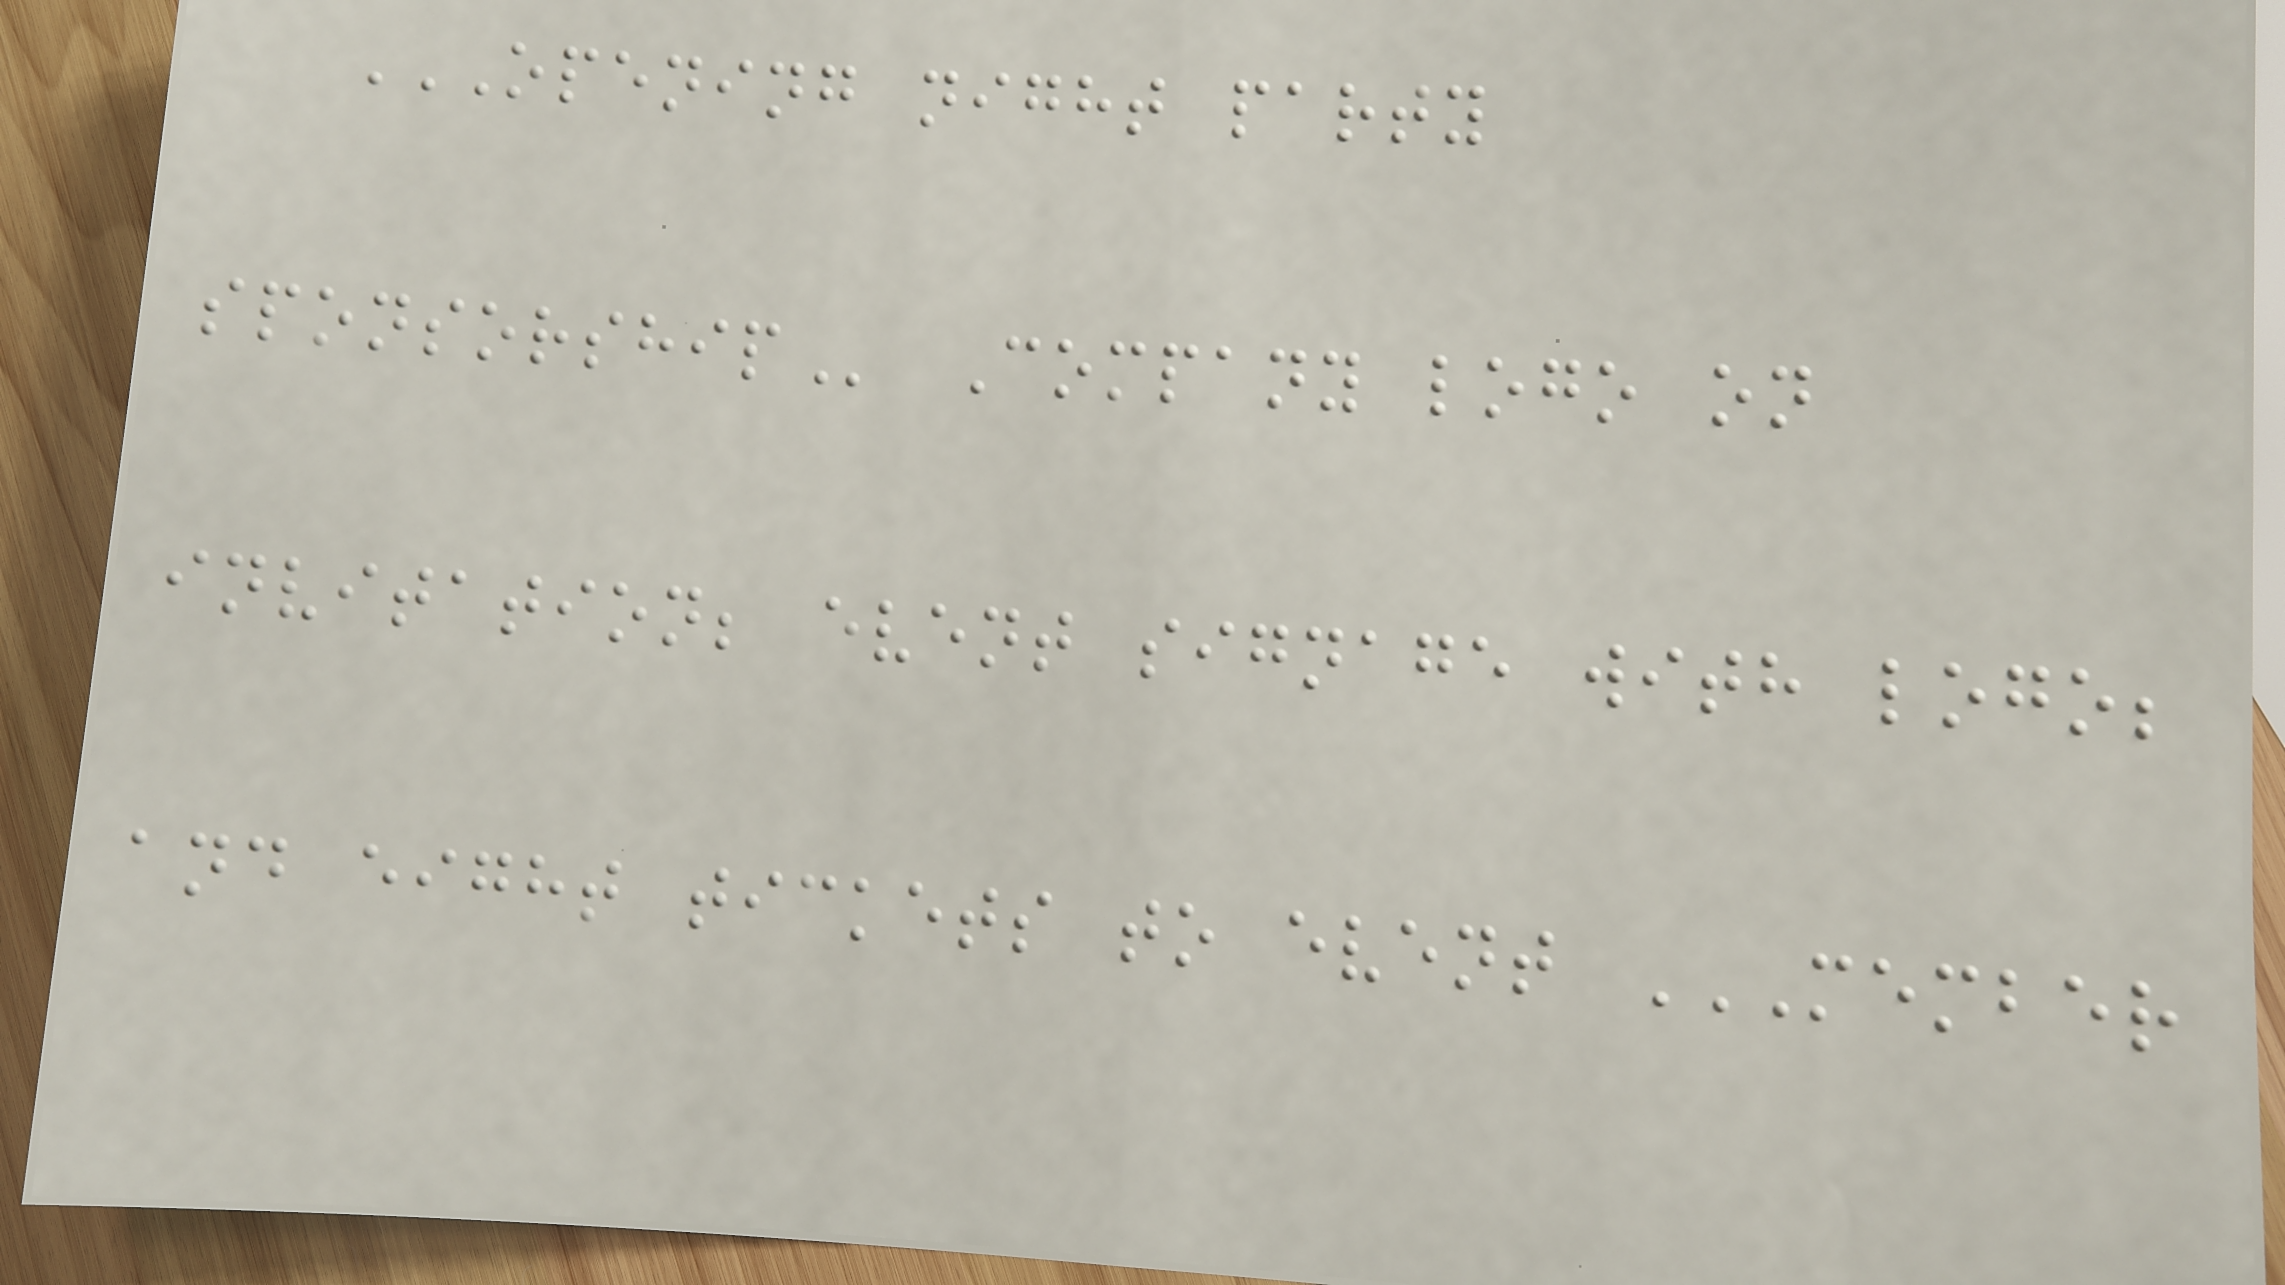OPENING NIGHT PARTY
SPONSORSHIP Company logo on
invitation; event signage with logo;
and eight tickets to event MEMBER
